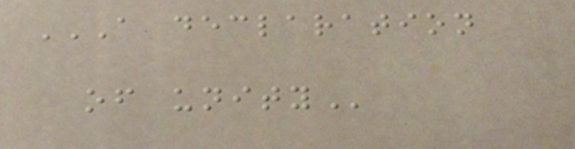A DECLARATION
OF UNITY
